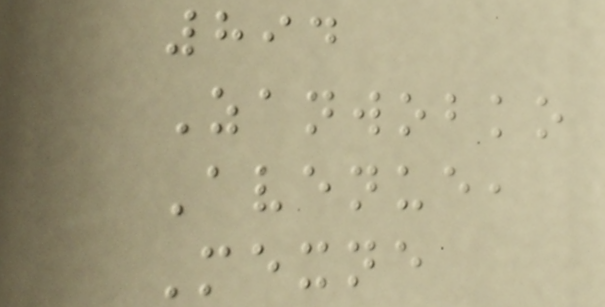894
Zanwobko
Avenue,
Mexne
